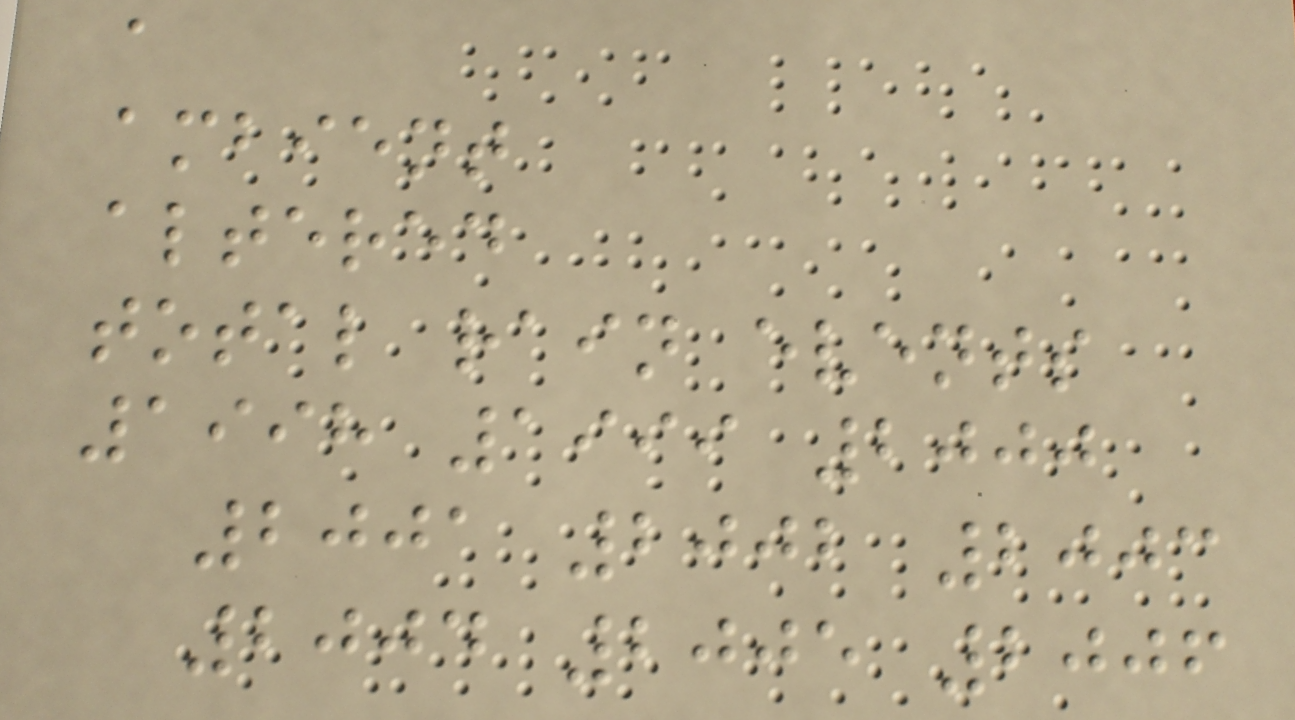a
ambient
altered
total rain events
1998 1999 2000
2001 2002 2003
2004 2005 2006
